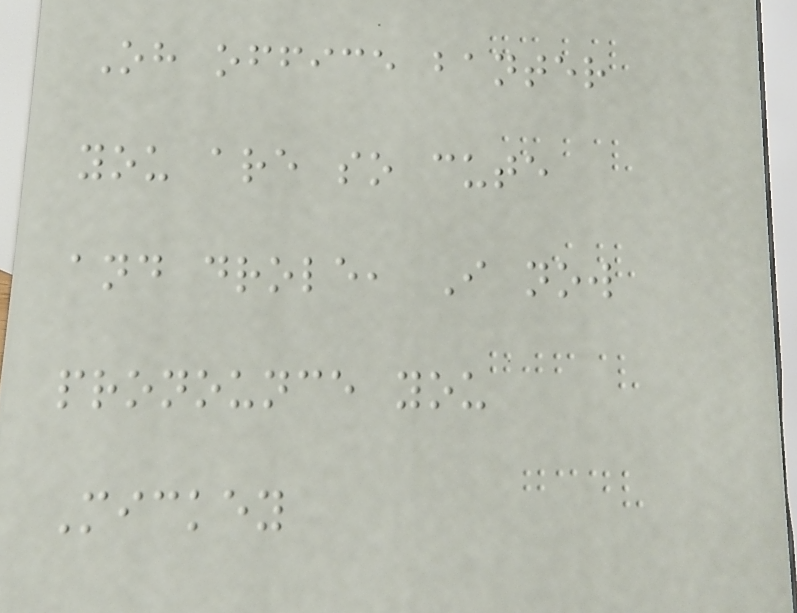Oh office banter
you are so cute
and drole, I now
pronounce you
Mickey
